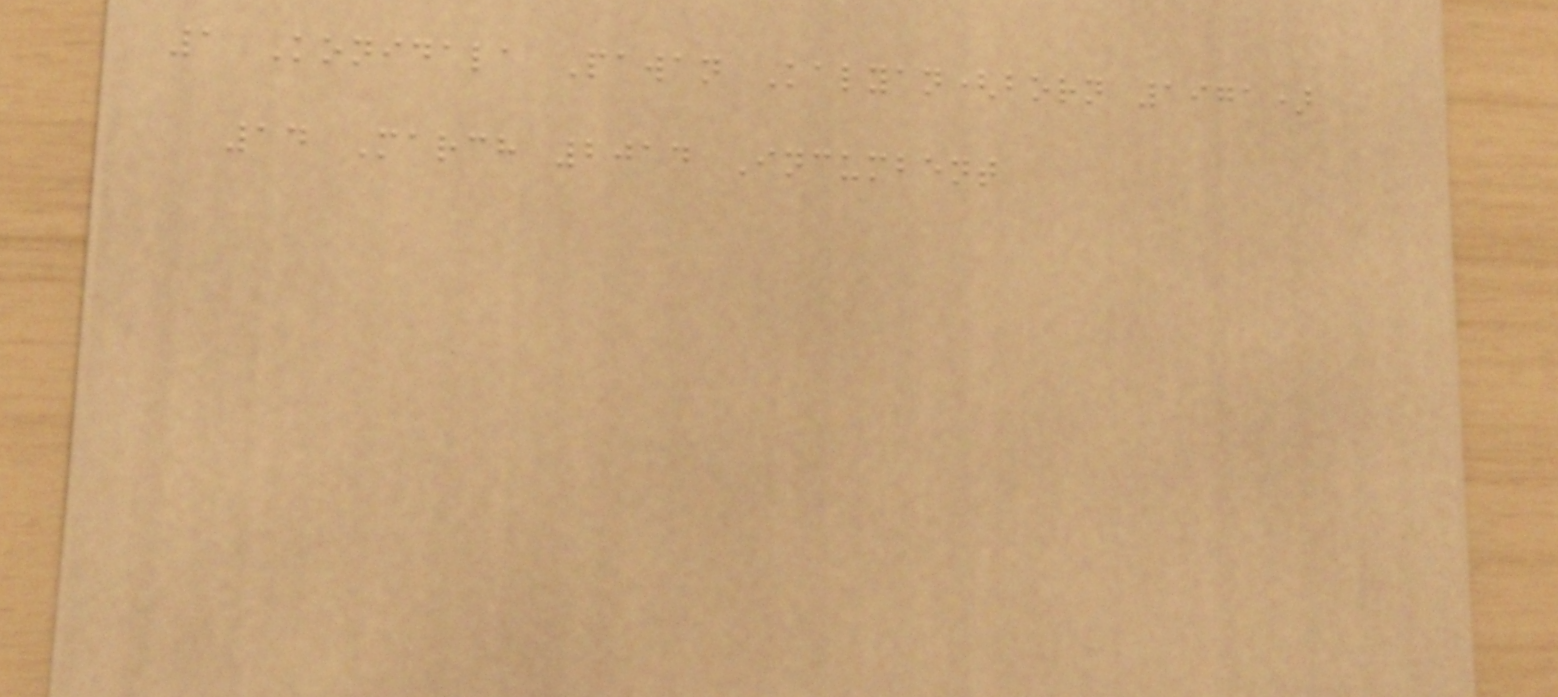1 Konidala Pawan Kalyan(born 1971)
14 March 2014 Incumbent
